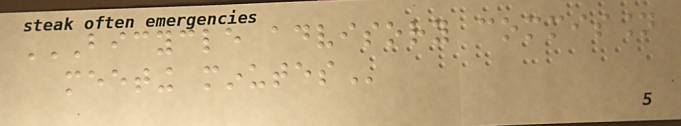BICYCLE ADVISORY COMMISSION
MEETING MINUTES
